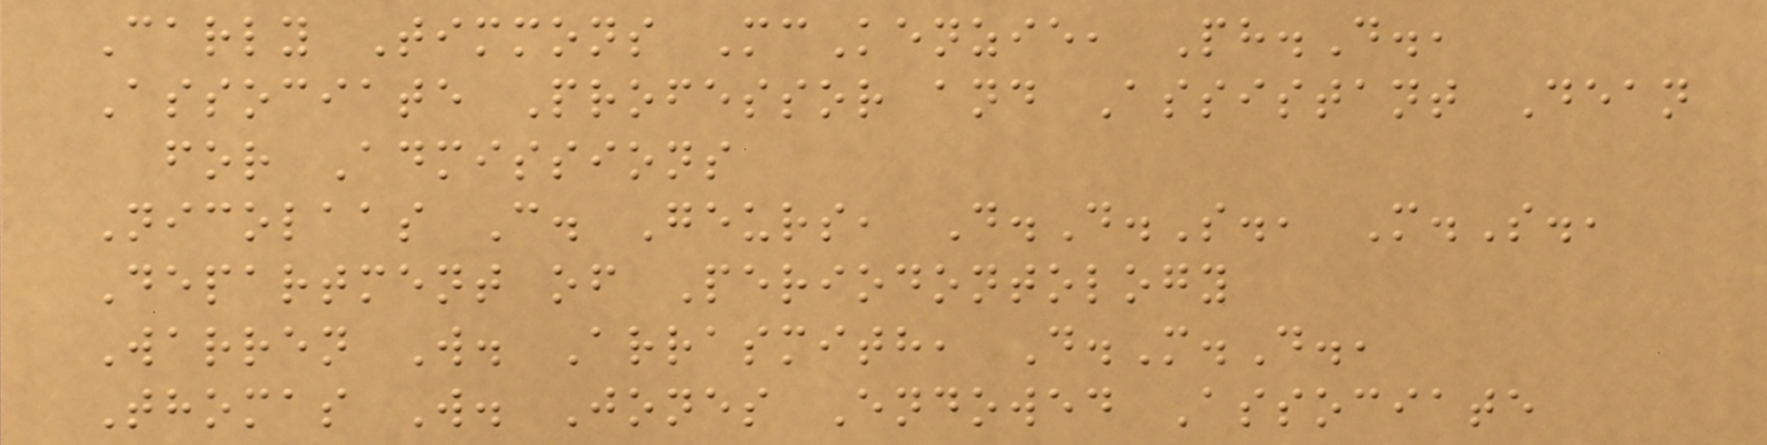Carly Timmons McKenzie, Ph.D.,
Associate Professor and Assistant Dean
for Admissions
Nicolaas C. Geurs, D.D.S., M.S.,
Department of Periodontology
Warren W. Arrasmith, D.M.D.,
Thomas W. Jones Endowed Associate
